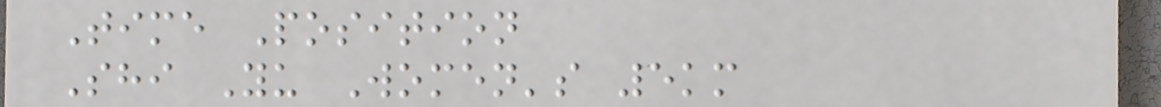Time Position
Shi Yu Women's 5km
